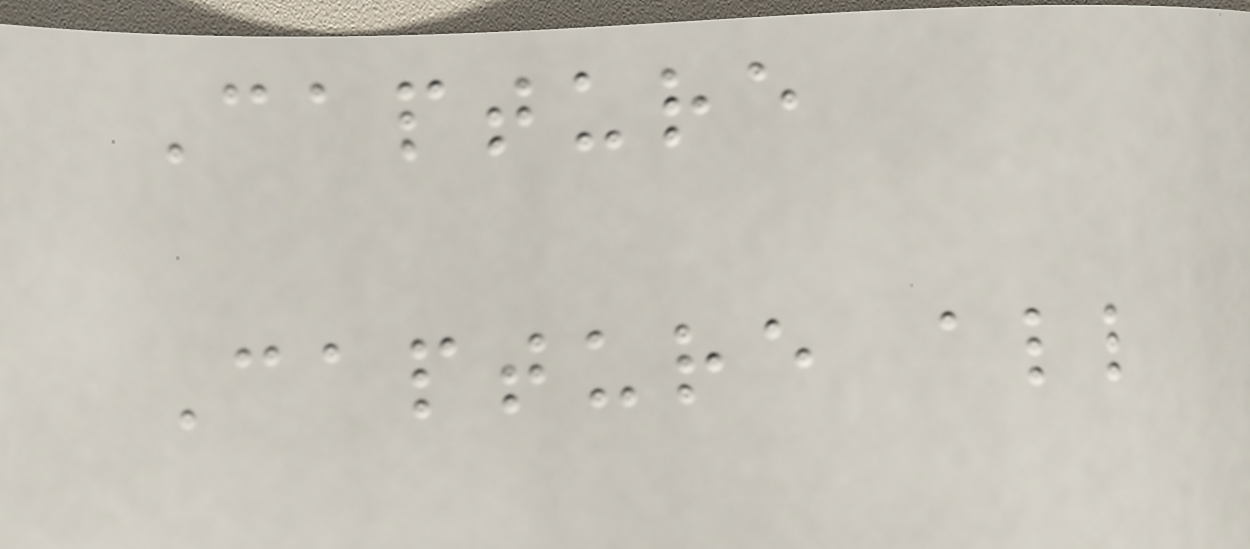Capture
Capture all
